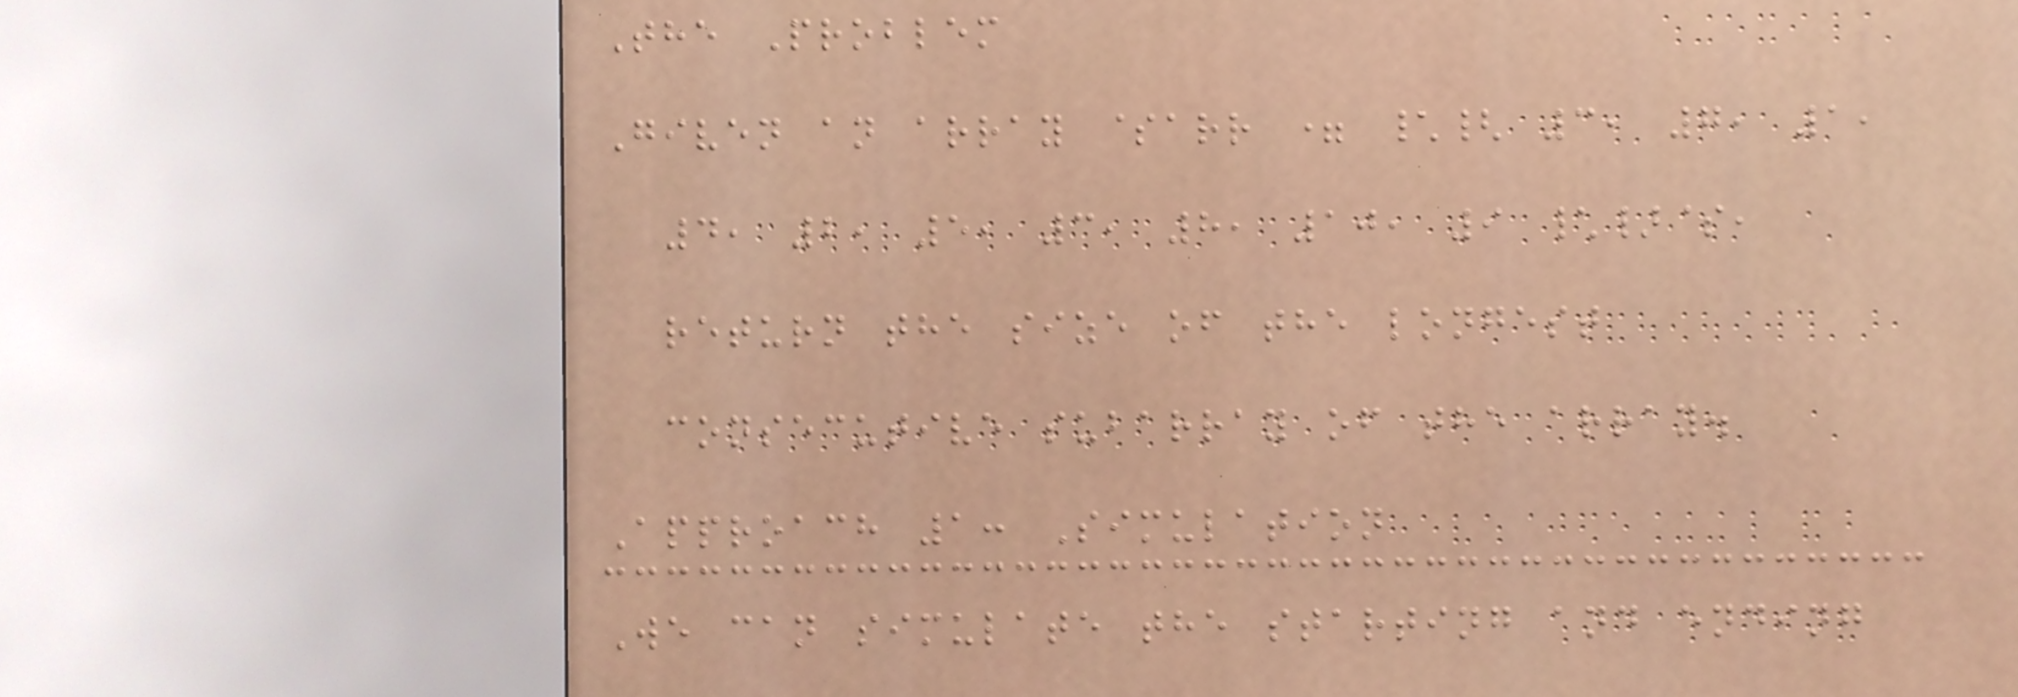The Problem
Given an array $arr = \{ 3, 7, 1,
4, 2, 5, 3, 8, 10, 9 \}$,
return the size of the longest
consecutive subarray of the array.
Approach 1: Simulation
We can simulate the starting and ending
